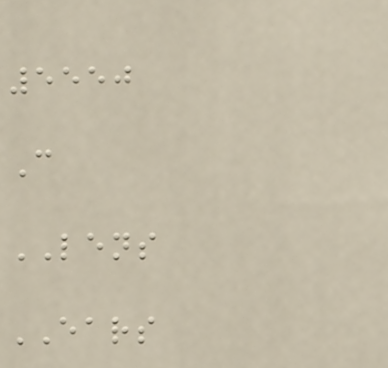5550
C
LENS
EARS
